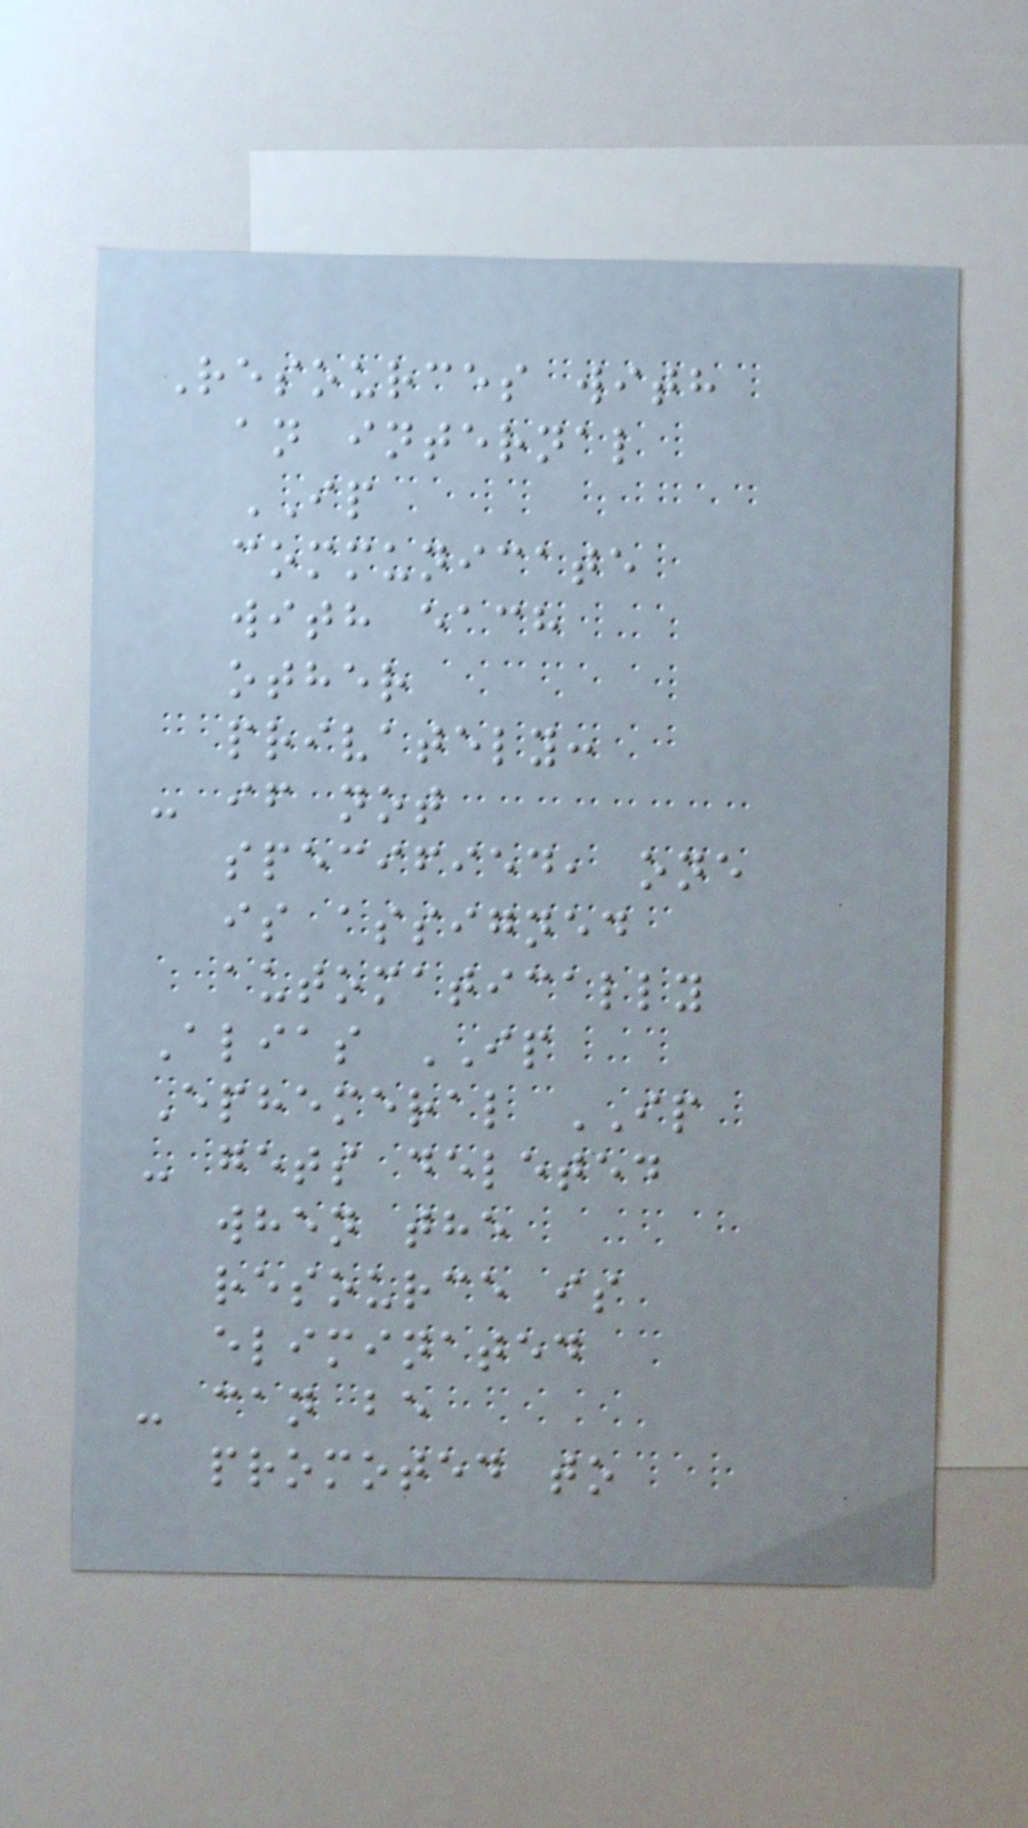Resources with
an internal
IP
communicate
with each
other
privately:
- if not
specified, one
is assigned
automatically
Alias IP
Ephemeral IP
- gets deleted
when the
resource is
eliminated
- can be
promoted to
